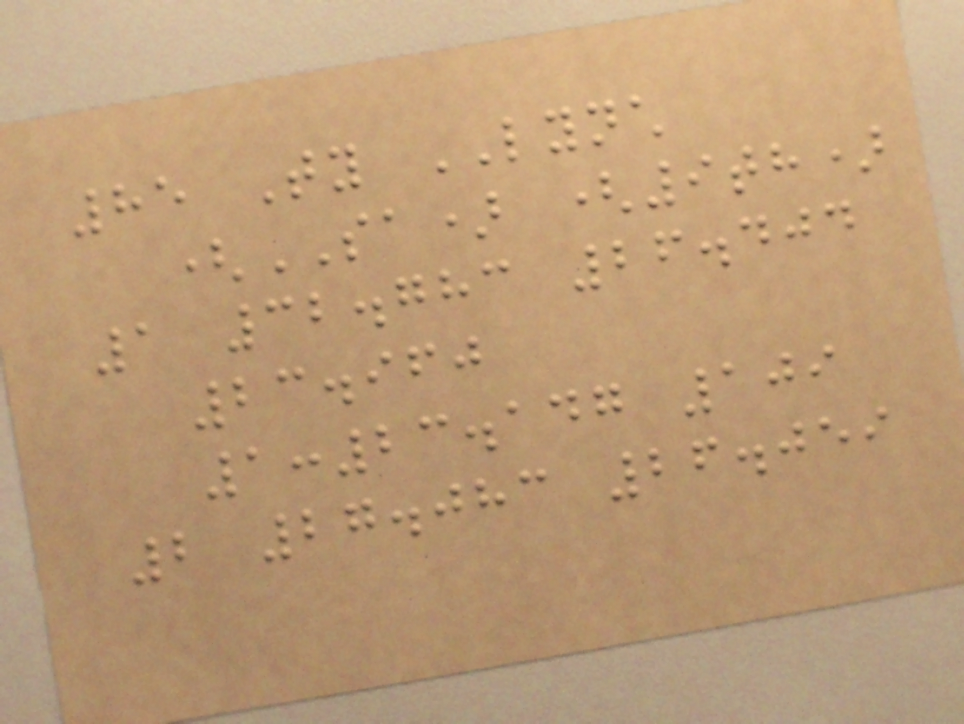85 Ty LYNCH
(SA) (9th)
1 32.783 26.404
23.960
1:23.147 109
2 27.083 26.059
